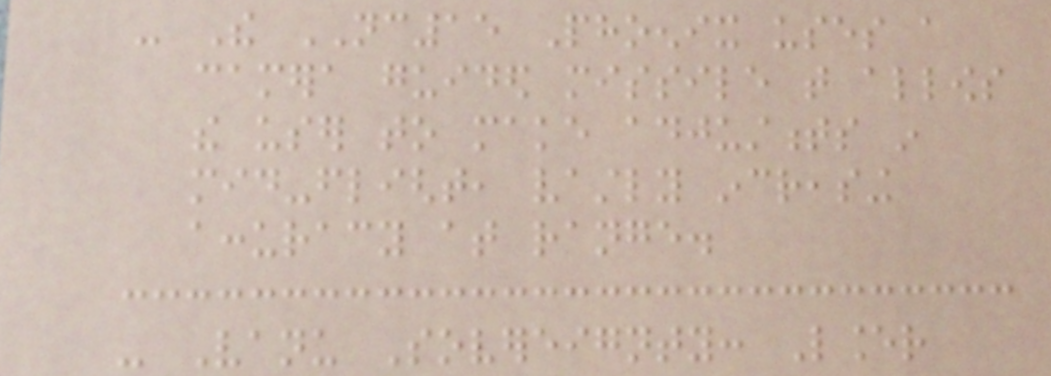- The NC15 Phoenix uses a
camera guided missile that allows
the user to make adjustments in
mid-flight, vastly increasing
accuracy at range.
- Vanu Sovereignty: Lancer
